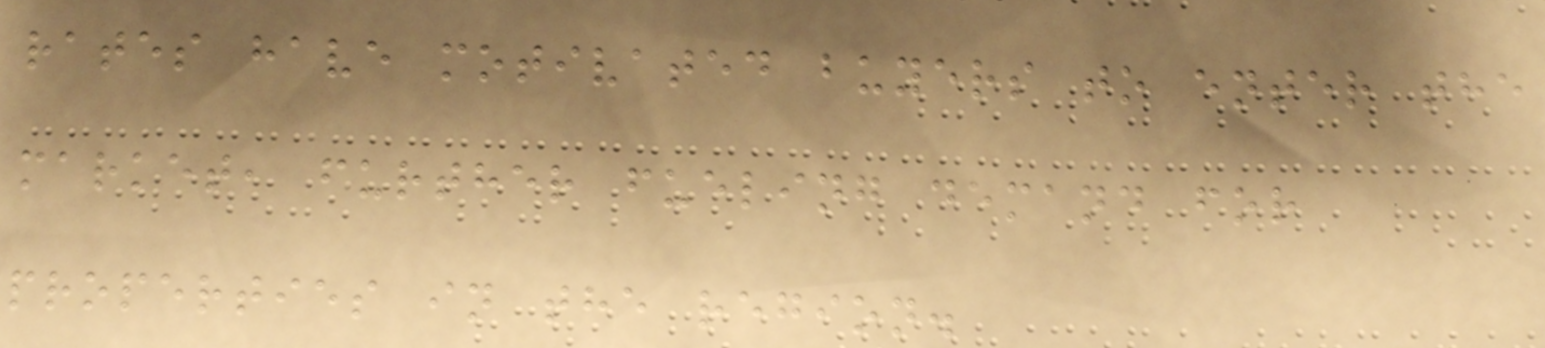rates have motivated buyers to enter the
market, further fueling demand for
properties in the region.
